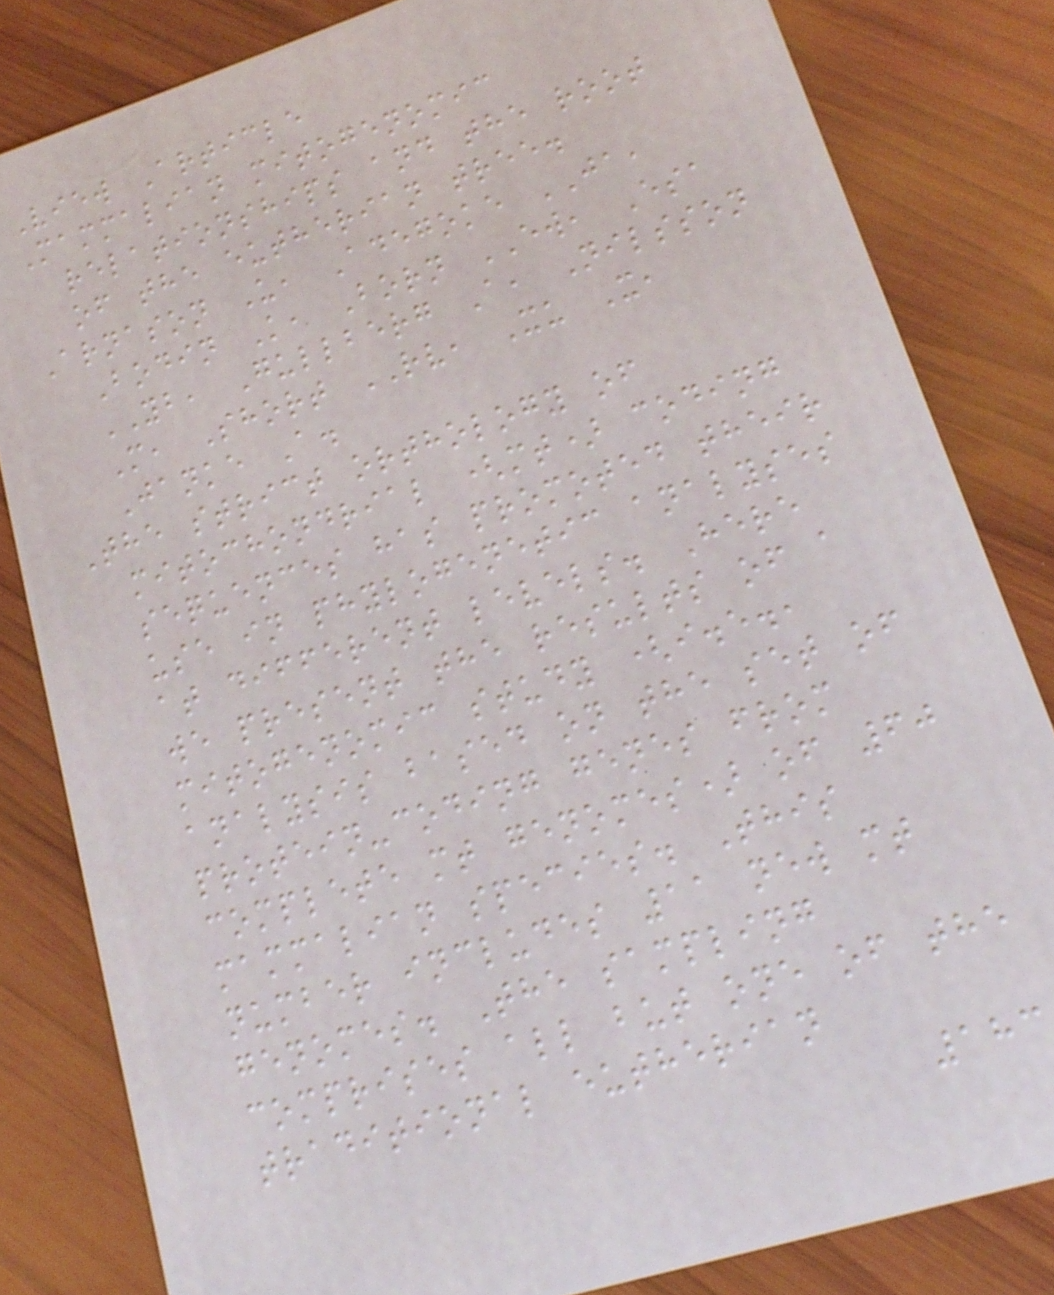View Article
Mammalian mitogenomic
relationships and the root
of the eutherian tree.
Arnason U, Adegoke JA,
Bodin K, Born EW, Esa
YB, Gullberg A, Nilsson
M, Short RV, Xu X,
Janke A.
The strict orthology of
mitochondrial (mt) coding
sequences has promoted their
use in phylogenetic analyses
at different levels. Here
we present the results of a
mitogenomic study (i.e.,
analysis based on the set of
protein-coding genes from
complete mt genomes) of 60
mammalian species. This
number includes 11 new mt
genomes. The sampling
comprises all but one of the
traditional eutherian
183
